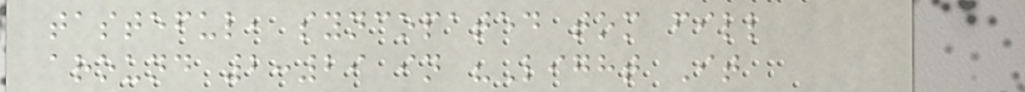tasteful, syncopated tom fill
around 2:29 in "Light It
